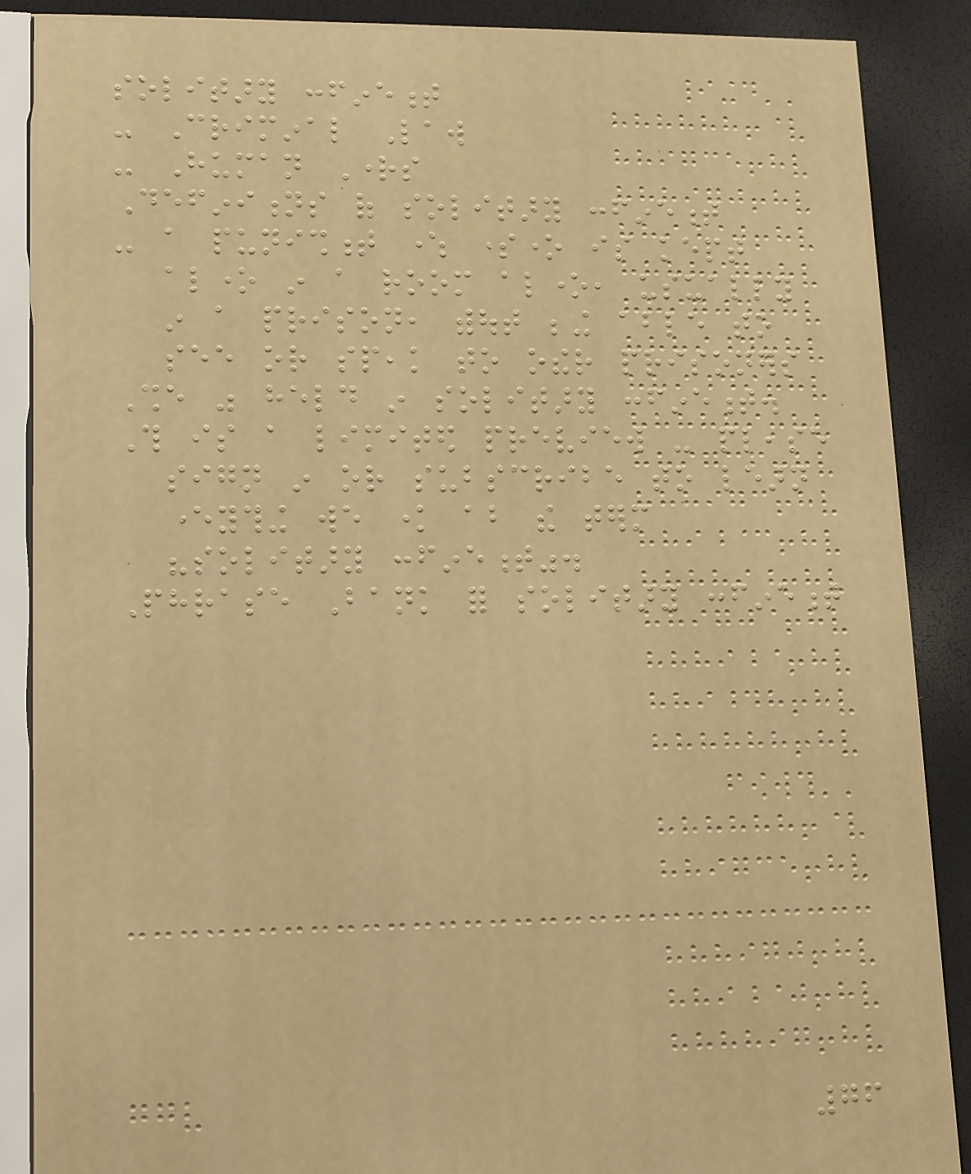solitary confinement
- Criminal Law
- Human Rights
Definitions of solitary confinement
- a punishment where someone is kept
alone in a room alone, usually
in a prison, without being able to
see or speak to other prisoners
She was held in solitary confinement.
This is a limited preview - please
sign in or subscribe to learn
everything we know about the term
"solitary confinement".
Phrase Bank for solitary confinement
76
